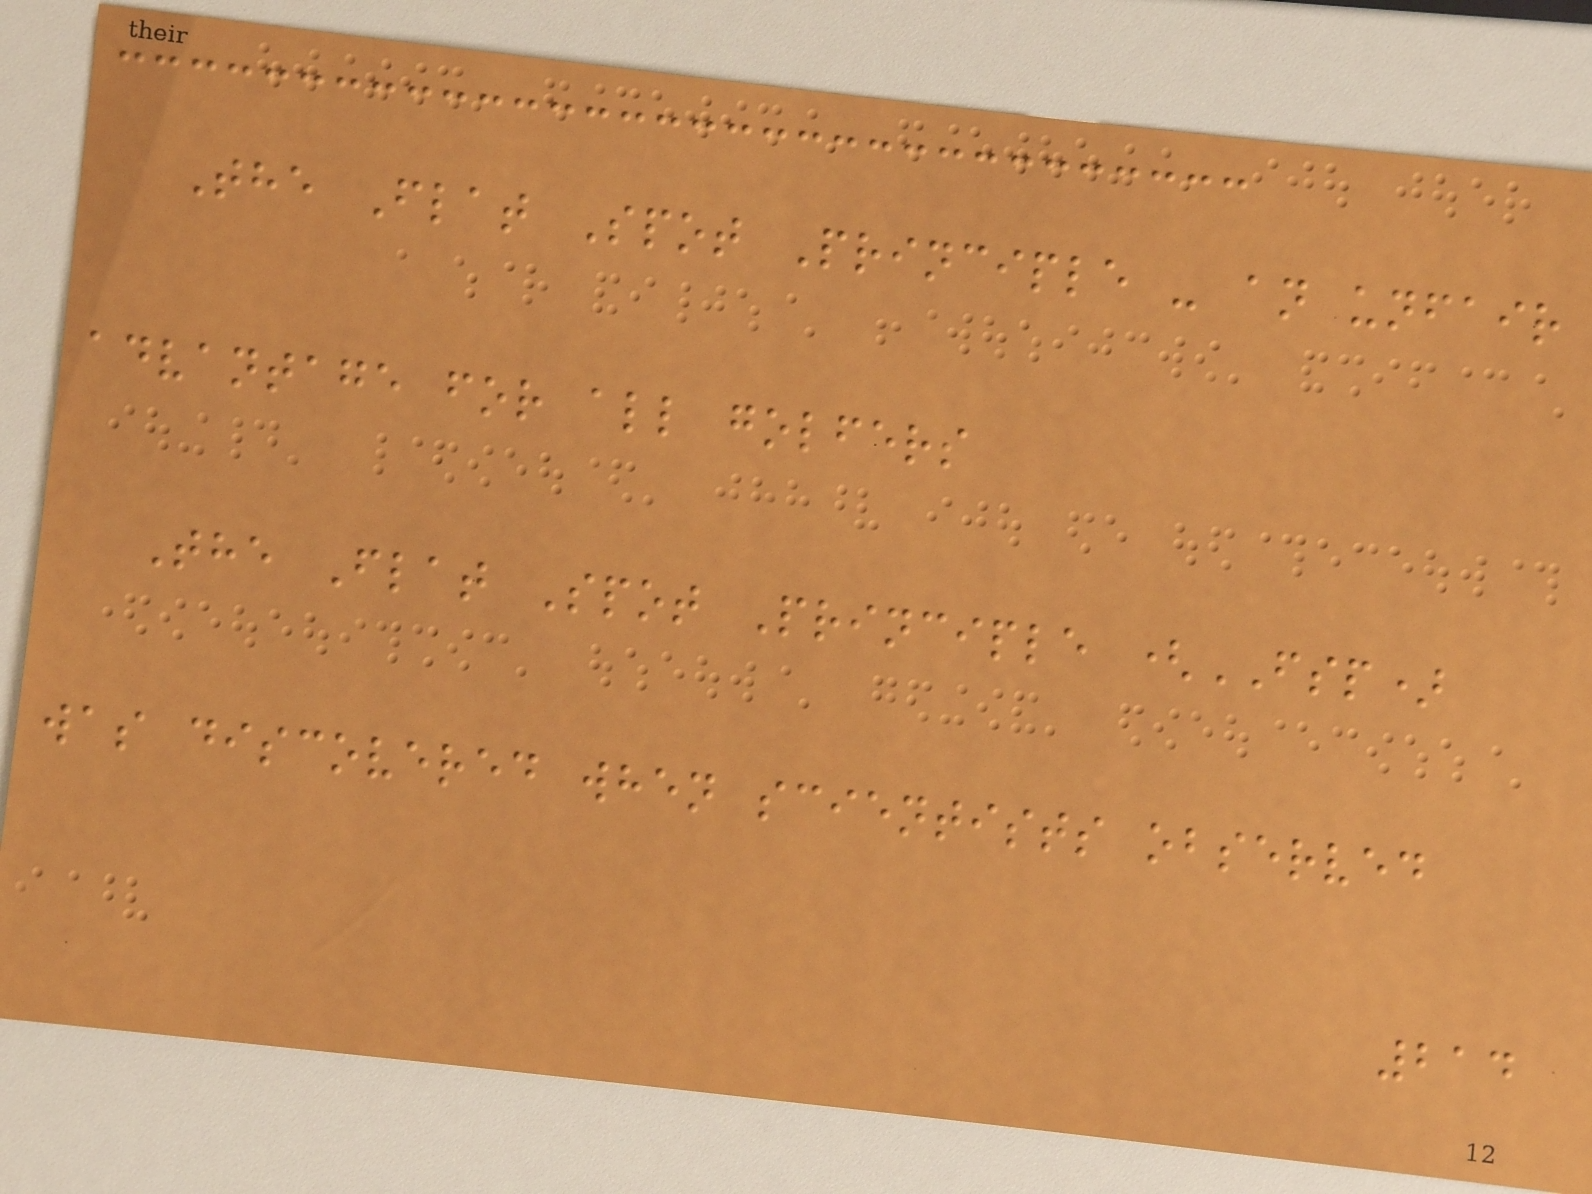The Flat Spot Principle - an unfair
advantage for all golfers
The Flat Spot Principle (FSP)
was discovered when scientists observed
214
